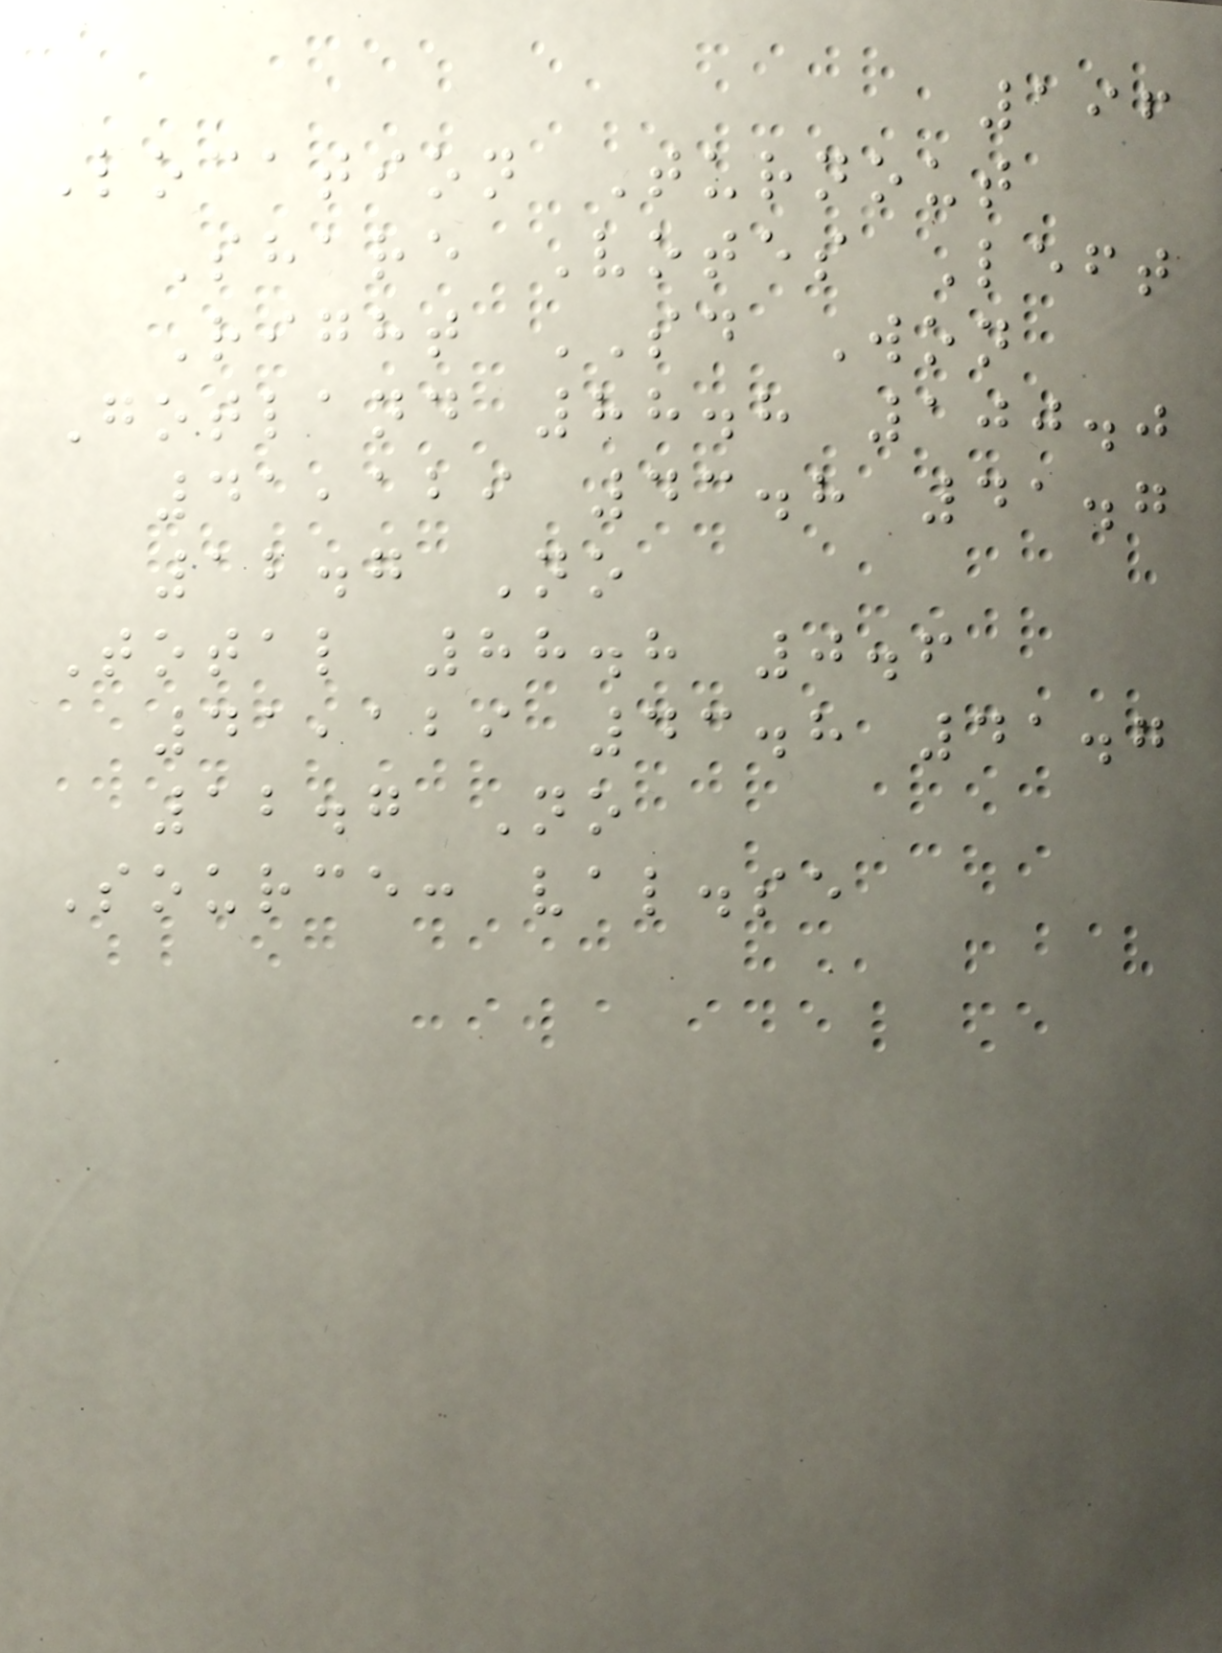196
Location Turnout
Share Votes Left
Right SD Won
Gotland 88.8 100.0
41,129 43.8 41.7
12.7 No
Total 88.8 0.6
41,129 43.8 41.7
12.7 No
Source: val.se
